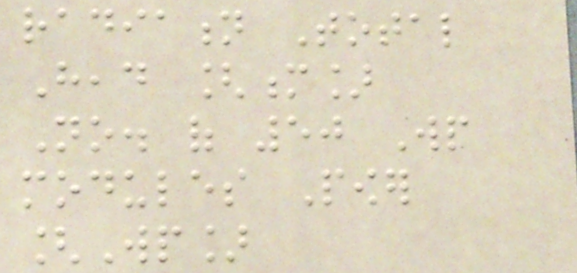radiation Total
Head [m]
No. of 50 Wp
modules Power
[Wp]
